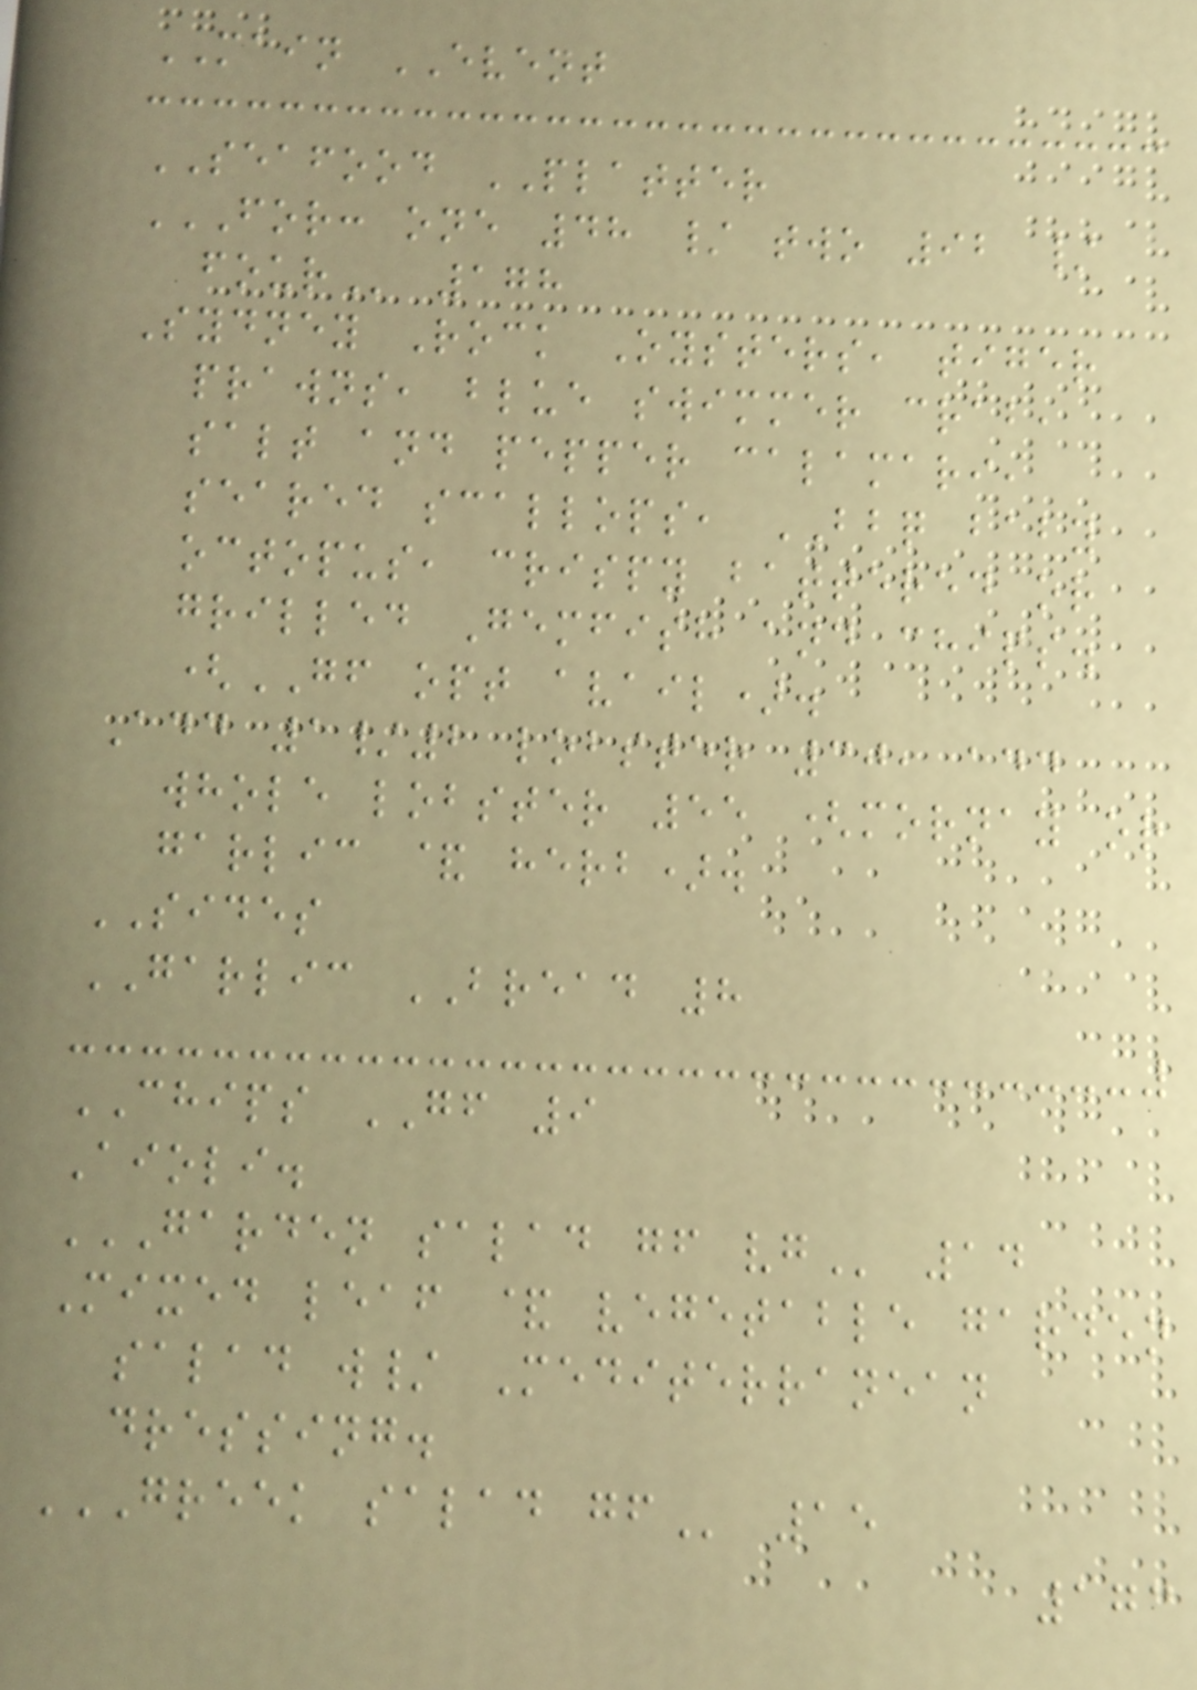MAIN EVENT
SEAFOOD PLATTER
FOR: ONE 48 / TWO 92 /
FOUR 178
Sydney Rock Oysters, tiger
prawns, blue swimmer crab,
salt and pepper calamari,
seared scallops, BBQ baby
octopus, crispy battered or
grilled Gemfish and chips.
(GF opt avail).
Add 1/2 lobster 30, add
whole lobster 55 (mornay or
garlic & herb).
SIDES
GARLIC BREAD 8
CHIPS GF 9
Aioli.
GARDEN SALAD GF VG 14
Mixed leaf & vegetable garden
salad w/ Mediterranean
dressing.
GREEK SALAD GF 15
173
